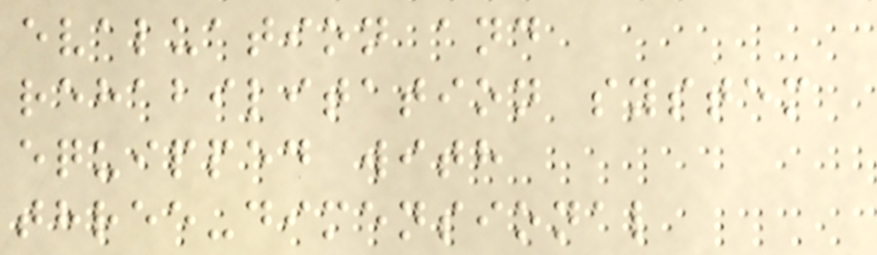evaluation and
rehabilitation system
equipped with
three-dimensional
